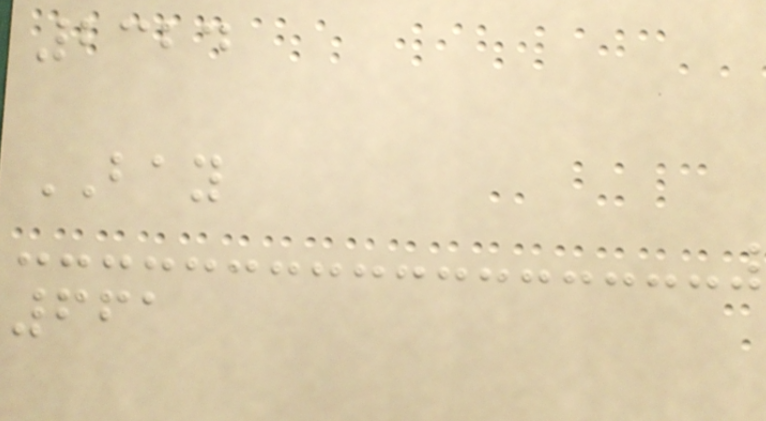2324
BAY
661
